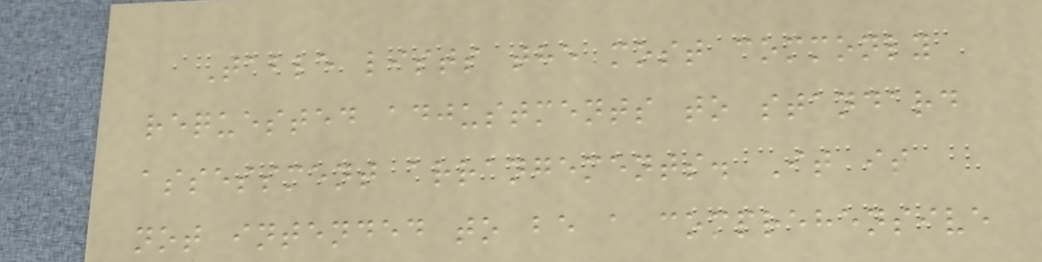Table lists the most commonly
requested adjustments to standard
assessment arrangements. It is
not intended to be a comprehensive
